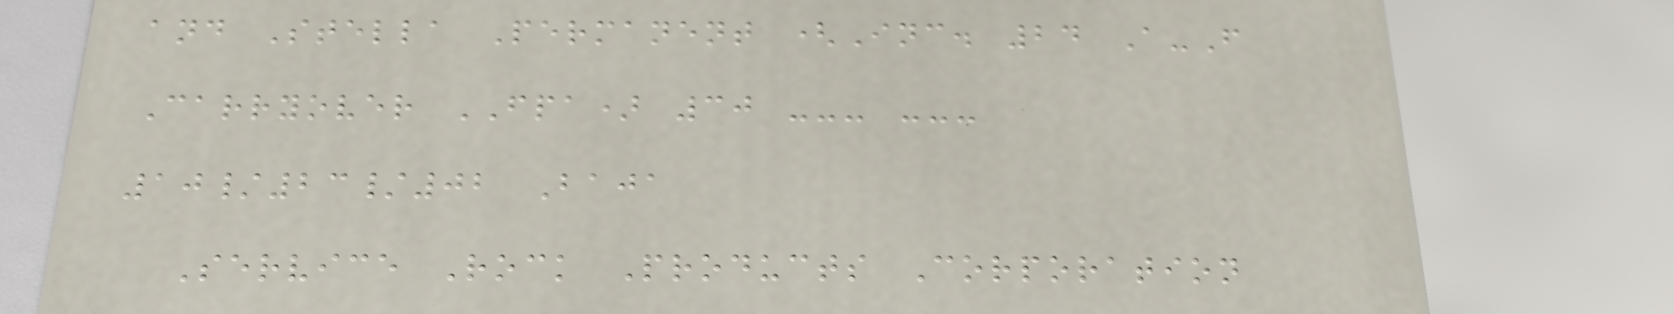and Stella Permanent (Inc. 24 A-F
Carryover FPA) 30 --- ---
10/23/02 Baja
Service Rock Products Corporation
